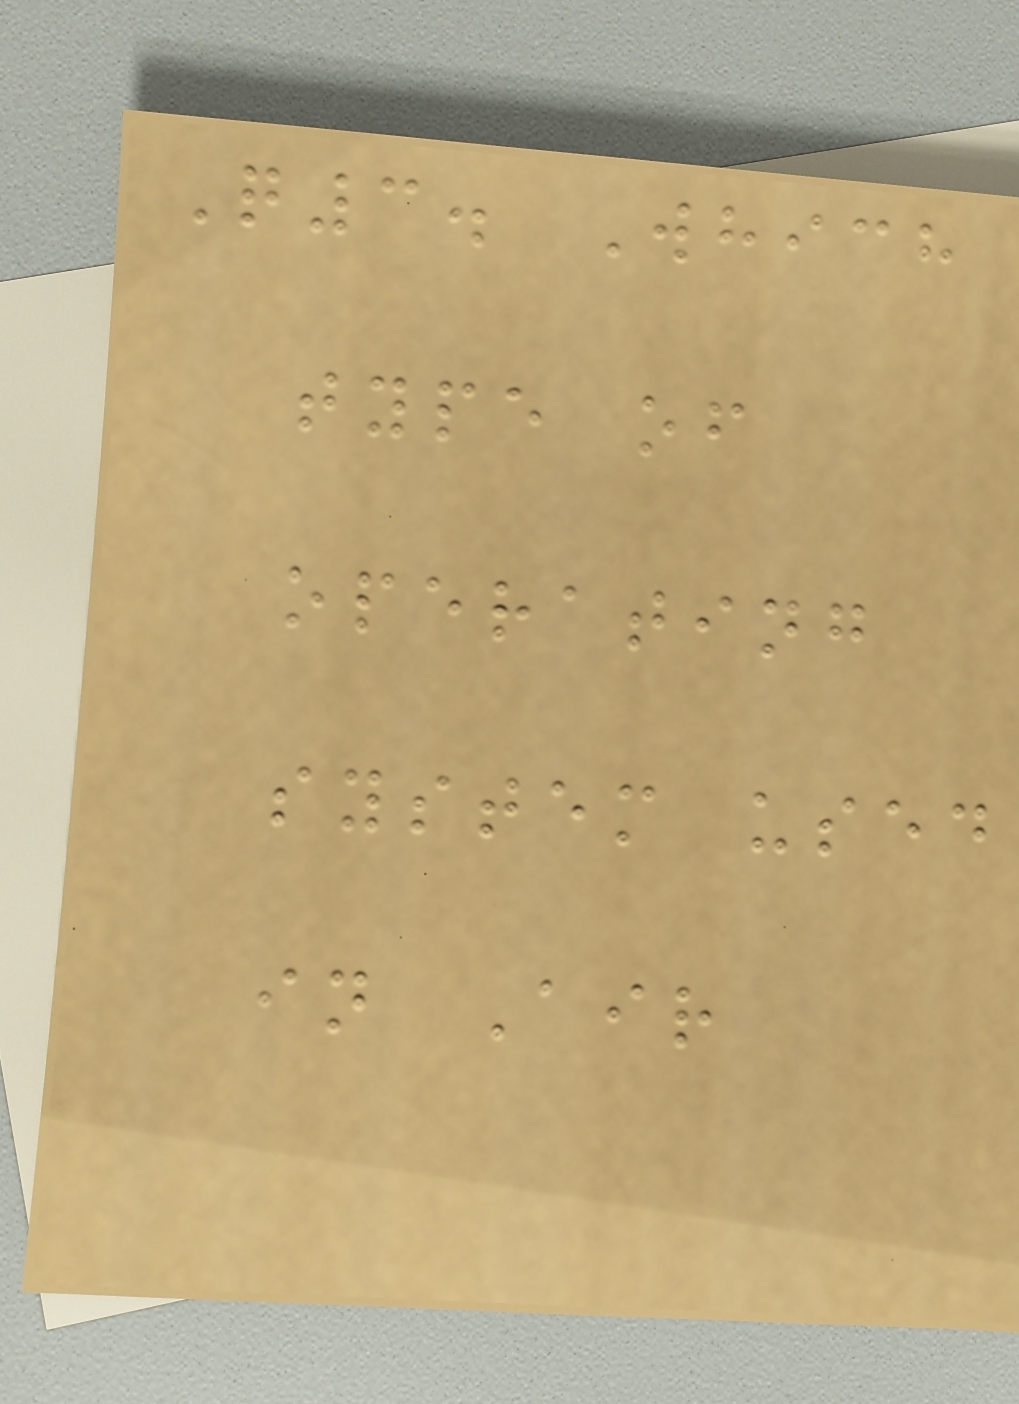Q3. Which
type of
operating
system used
in Air
